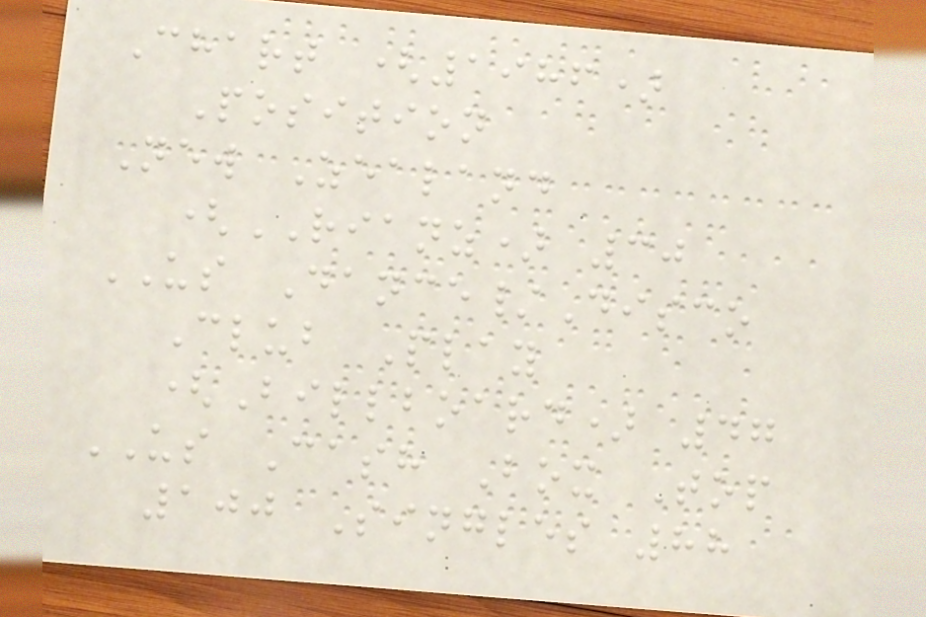Chart (1986)
Position
New Zealand
(RIANZ) 30
US Dance/Disco
Club Play
(Billboard) 47
US Cash Box Top
100 Singles 88
